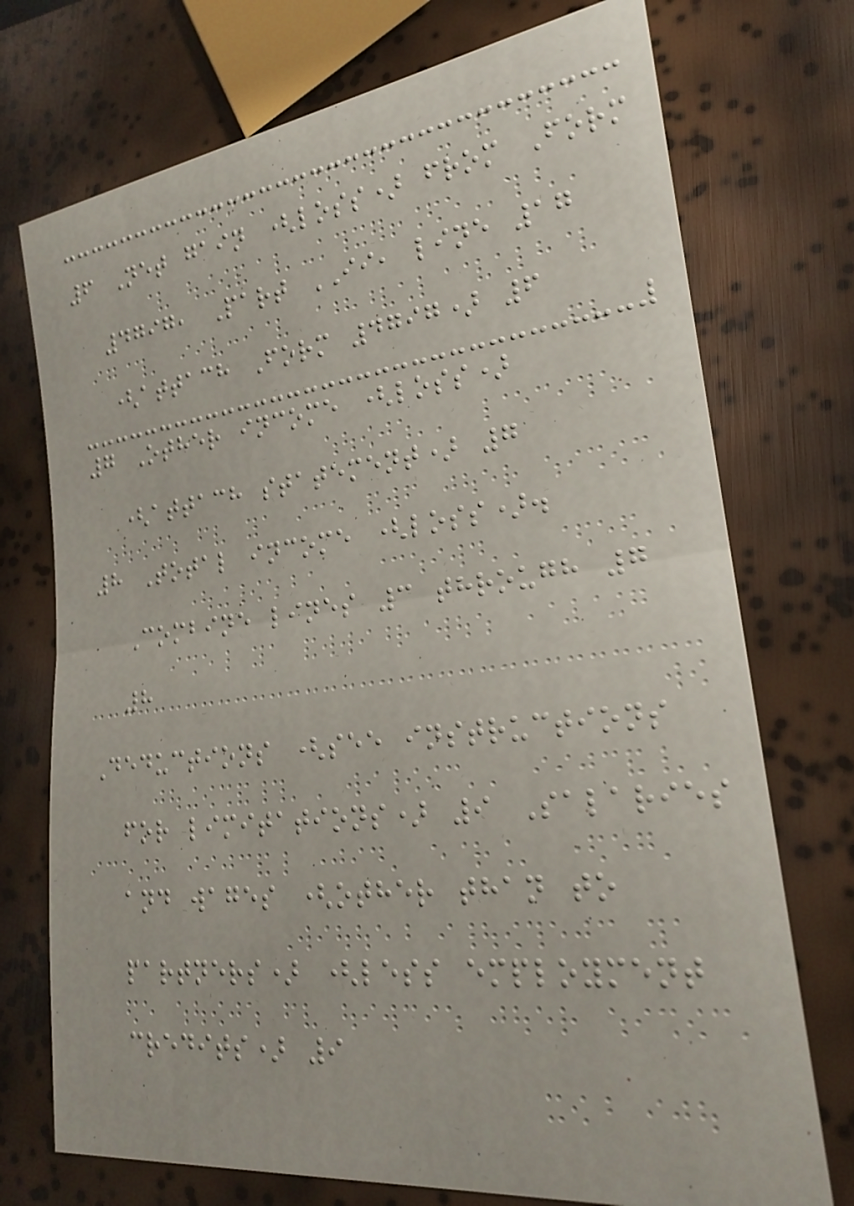6 Net gain (loss) from Form
4797, Part II, line 17
(attach Form 4797) 6
7 Other income (loss)
(attach statement) 7
8 Total income (loss).
Combine lines 3 through 7
8
Deductions (see instructions
for limitations) 9 Salaries
and wages (other than to
partners) (less employment
credits) 9
